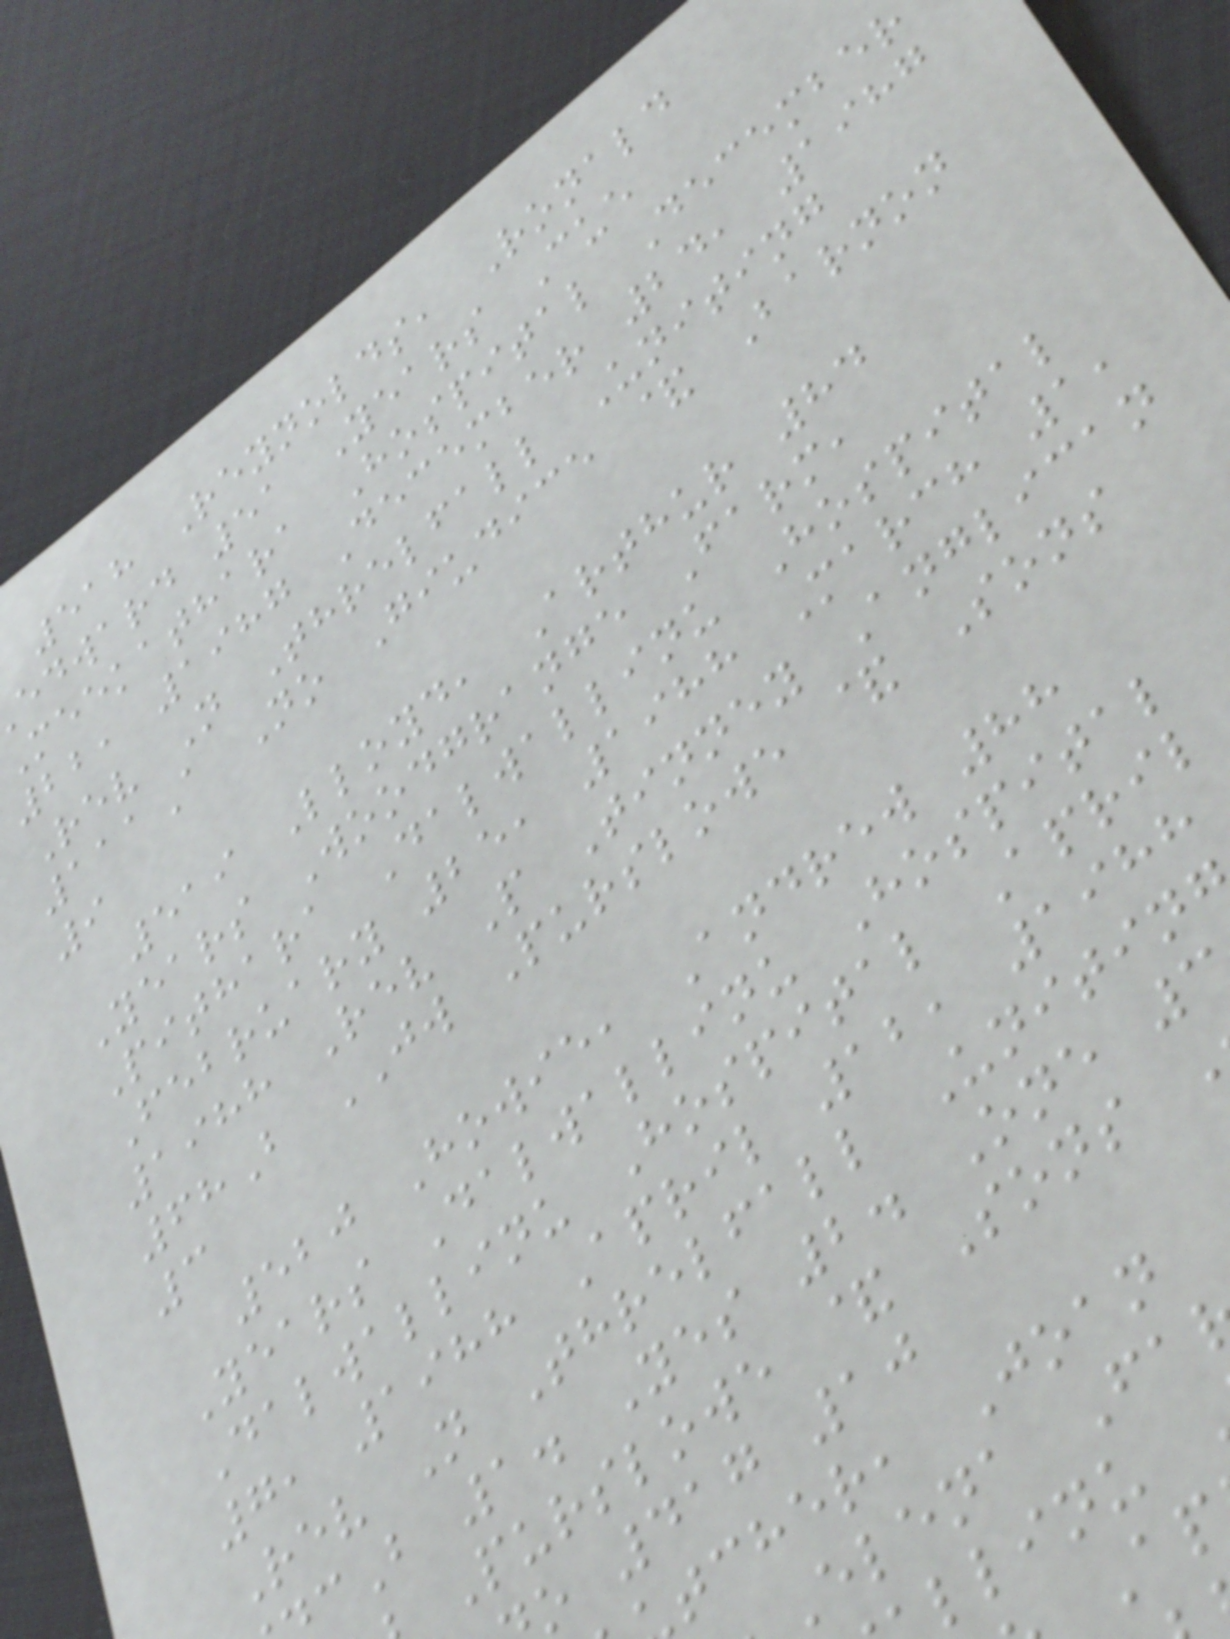518 Reynolds, Ronald
edward 51 Years Cue
meekathara Hospital December
22, 1987 December 24, 1987
Rev N Threlfall Uniting
111A No Giudice & Barnon
9
519 Lloyd, Arthur 84
Years Woodgrange Farm,
Pithara Dalwallinu Hospital
February 25, 1988 March 1,
1988 Rev P Tinney Anglican
68B JW Purslowe & Sons
3
520 Howie, Andrew 88
Years Dalwallinu Hospital
Dalwallinu Hospital April
7, 1988 April 12, 1988
Rev N Threlfall Unitin
B 1. Yes 2. One 3
Purslowe & Sons
o 417 10
tcher, Joan
elena Fa
